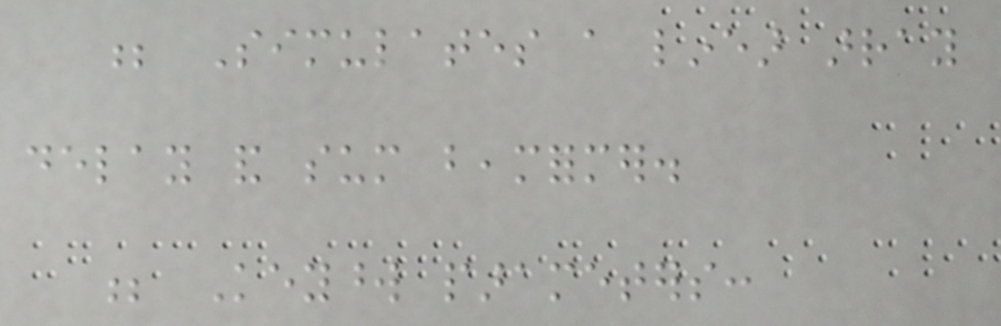; Simulates a linear array
delay and sum beamformer.
; Keyword parameters:
